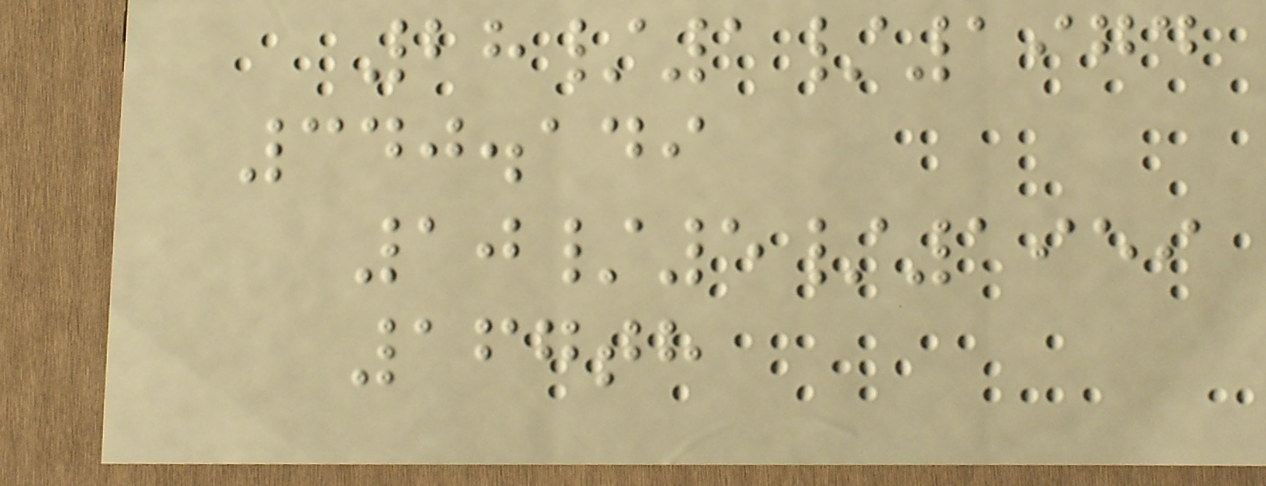28/1/1974
340.149
10/5/1959
167th
